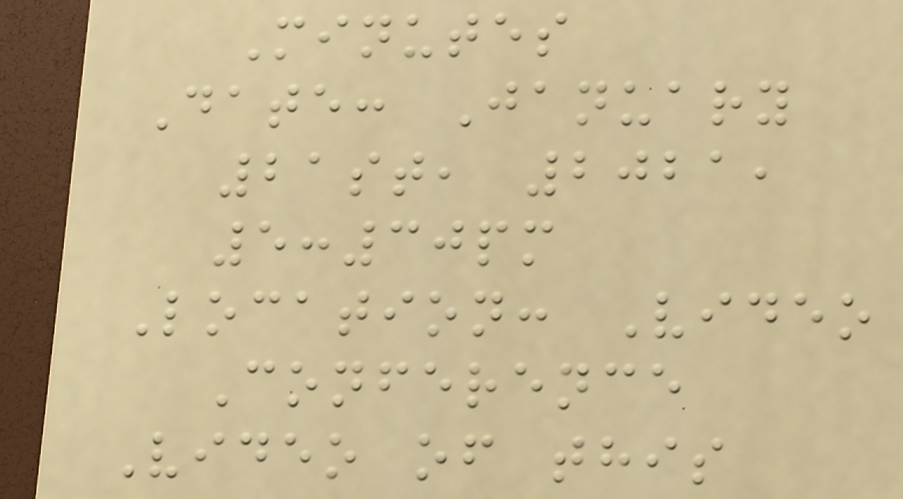Minutes
Date: January
21st, 2021,
5:30pm
Location: Video
Conference
Video of this
